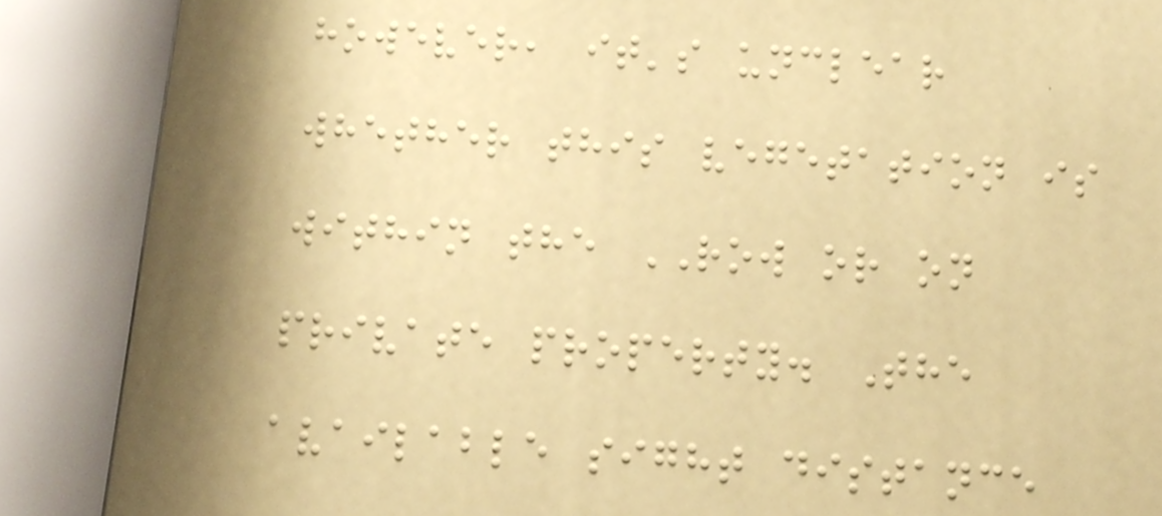however, it's unclear
whether this vegetation is
within the ROW or on
private property. The
available sight distance
